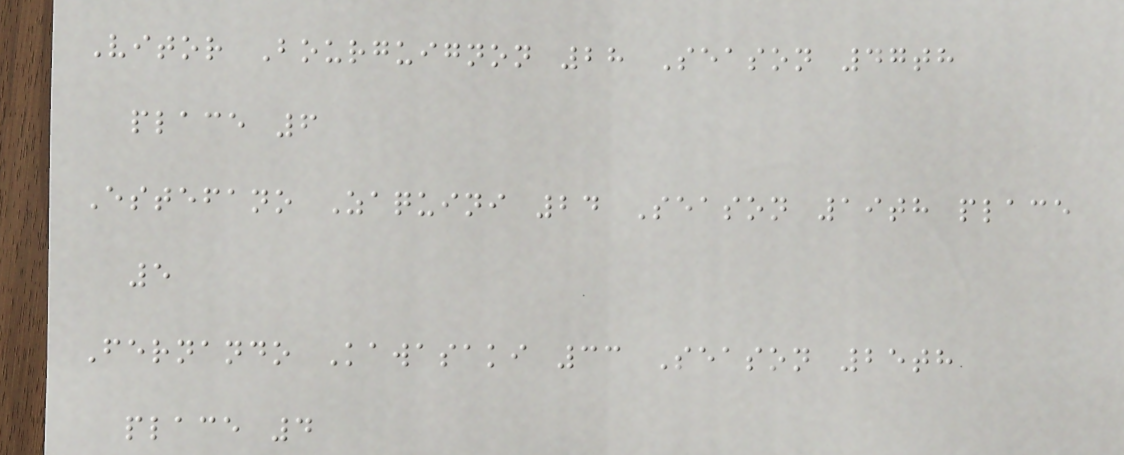Vitor Bourguignon 28 Season 47th
place 6
Estefano Zaquini 24 Season 19th place
5
Fernando Kawasaki 33 Season 25th
place 4
